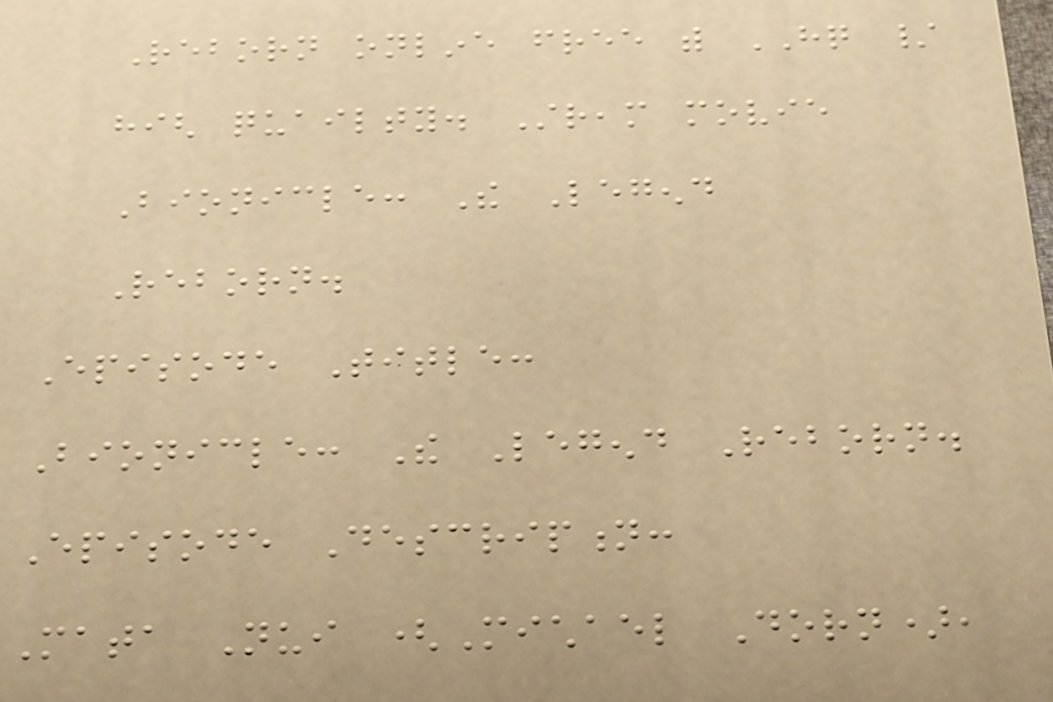Reborn online free with HQ /
high quailty. Stream movie
Bionicle: The Legend
Reborn.
Episode Title:
Bionicle: The Legend Reborn.
Episode Description:
Mata Nui (Michael Dorn),
